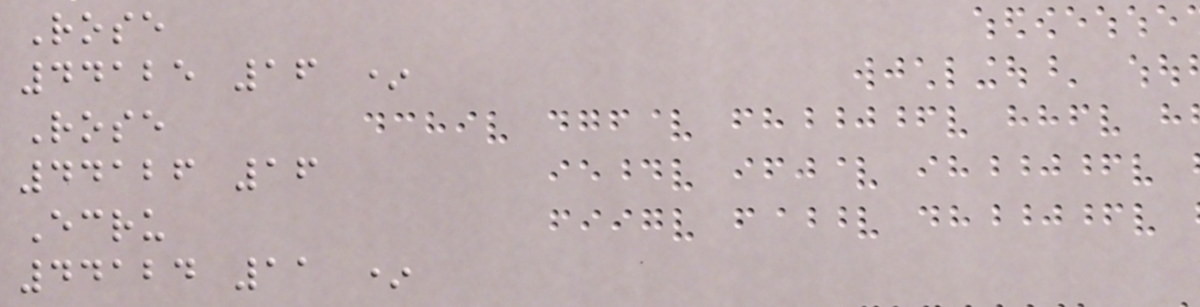Rose
44125 16 *
Rose
44126 16
Ecru
44124 11 *
